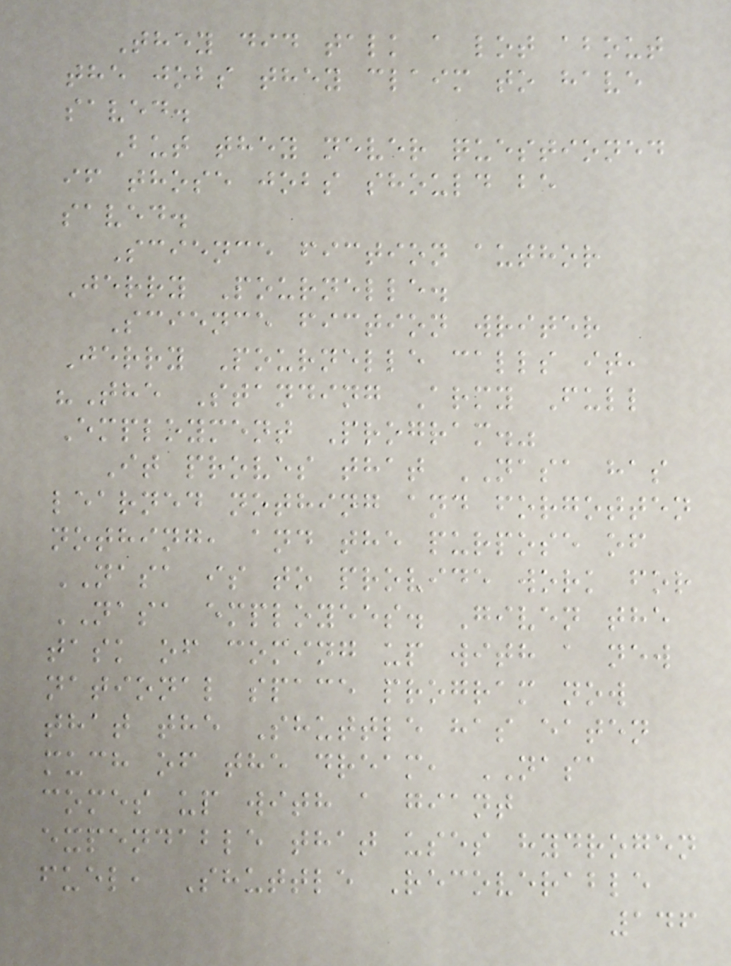They did talk a lot about
the jobs they claim to have
saved.
But they never questioned
if those jobs should be
saved.
Science fiction author
Jerry Pournelle.
Science fiction writer
Jerry Pournelle calls it,
"The Standing Army Full
Employment Program."
It proves that NASA has
learned nothing and forgotten
nothing, and the purpose of
NASA is to provide work for
NASA employees. Given the
task of coming up with a new
national space program now
that the Shuttle has eaten
much of the dream, NASA
comes up with a giant
expendable that uses hydrogen
fuel, Shuttle Recoverable
146
